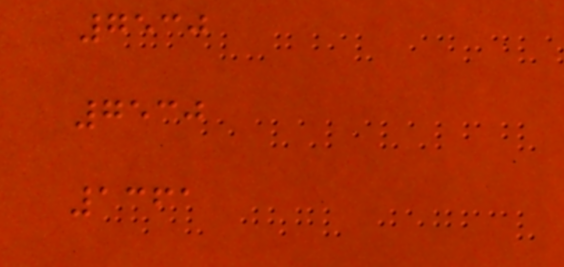7530
7530
1361
